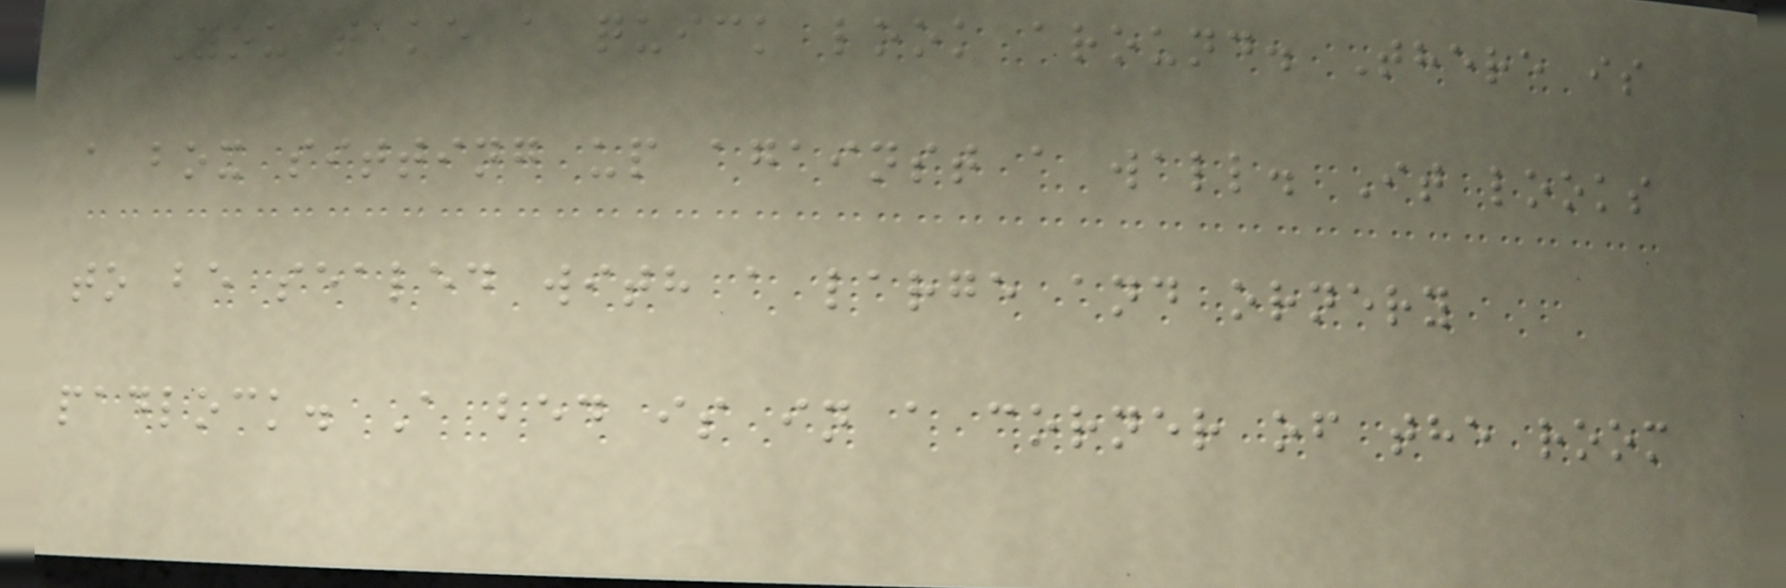You take a quick look around. There is
a box sitting up against a wall. It looks
to be sealed with a large and ornery
padlock. A bed is in a corner of the room
